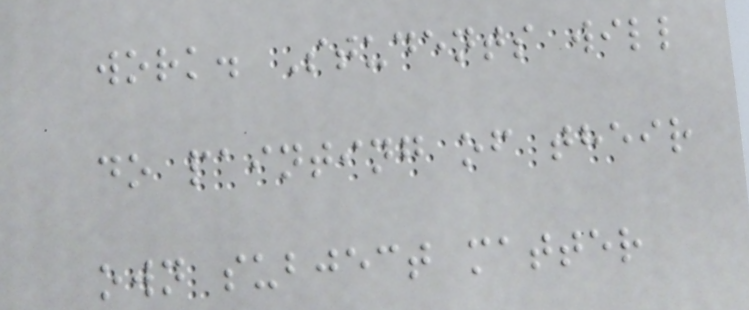work. Students will
do painting of their
own subject matter
